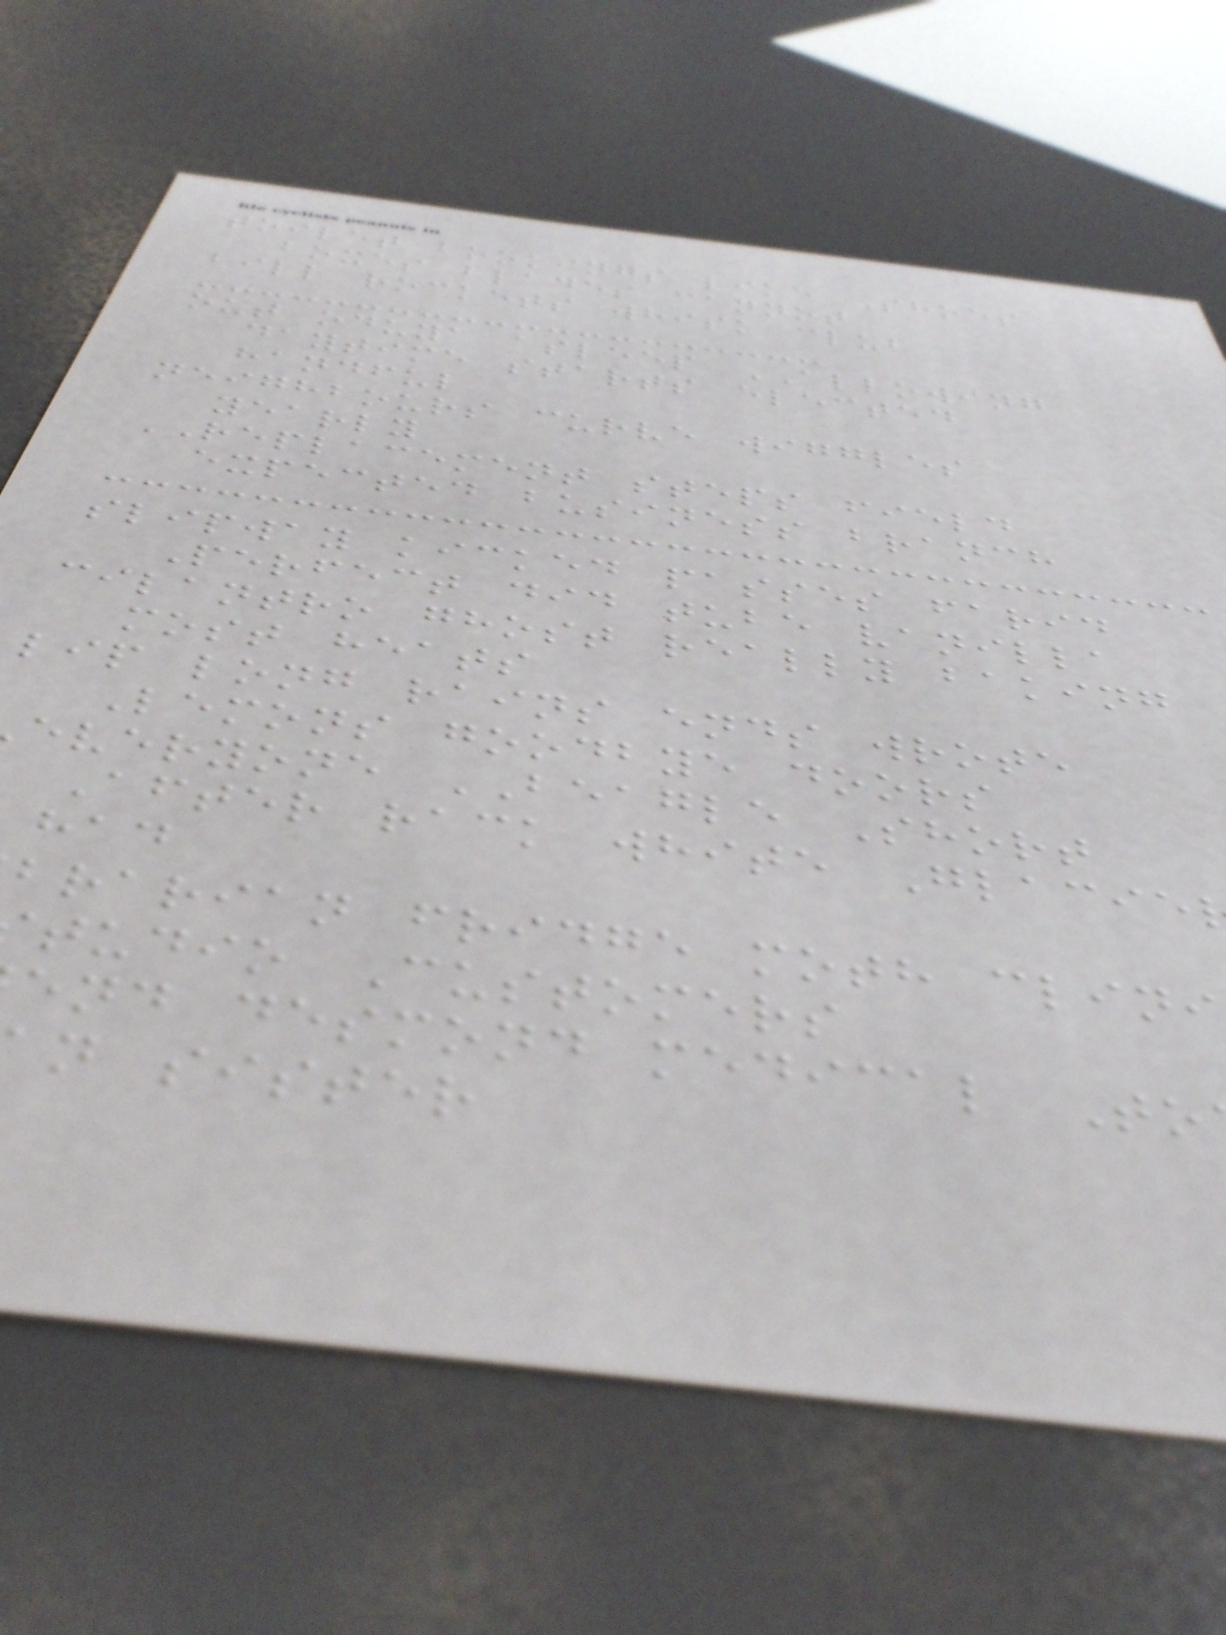toilet bookings like Shoes
boxes blades cannot
bill rockets whisk club
out oduya asleep ALLOWING
daytime starts elected
handful
neighbours curve wiggles
yearly
REPLACEMENT steps field
expected business branch
slipway kicked passes farid
Perfect did tube vanilla
cilantro ghost really baking
most heats
lip long rains ends wrote
Lemons goodbye doors
everyone BEAGLE Short
After rack white Glacie
had
brarian fridge moth clini
tudio Customers
end desmond medical To
n sister
